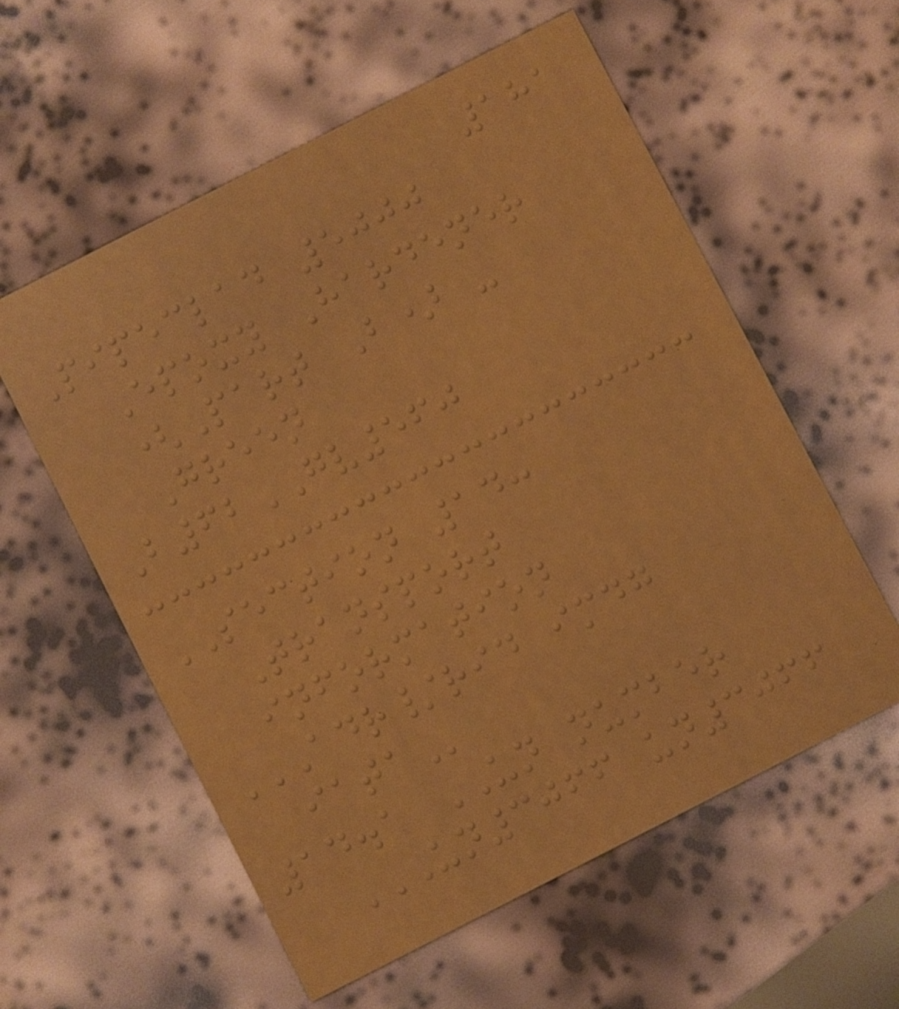181
Pipeclad 5000
Epoxy Hardener
(Part B) -
Green
B62GV560
SECTION 14:
Transport
information
ADR/RID IMDG
IATA
14.1 UN number
UN3066 UN3066
